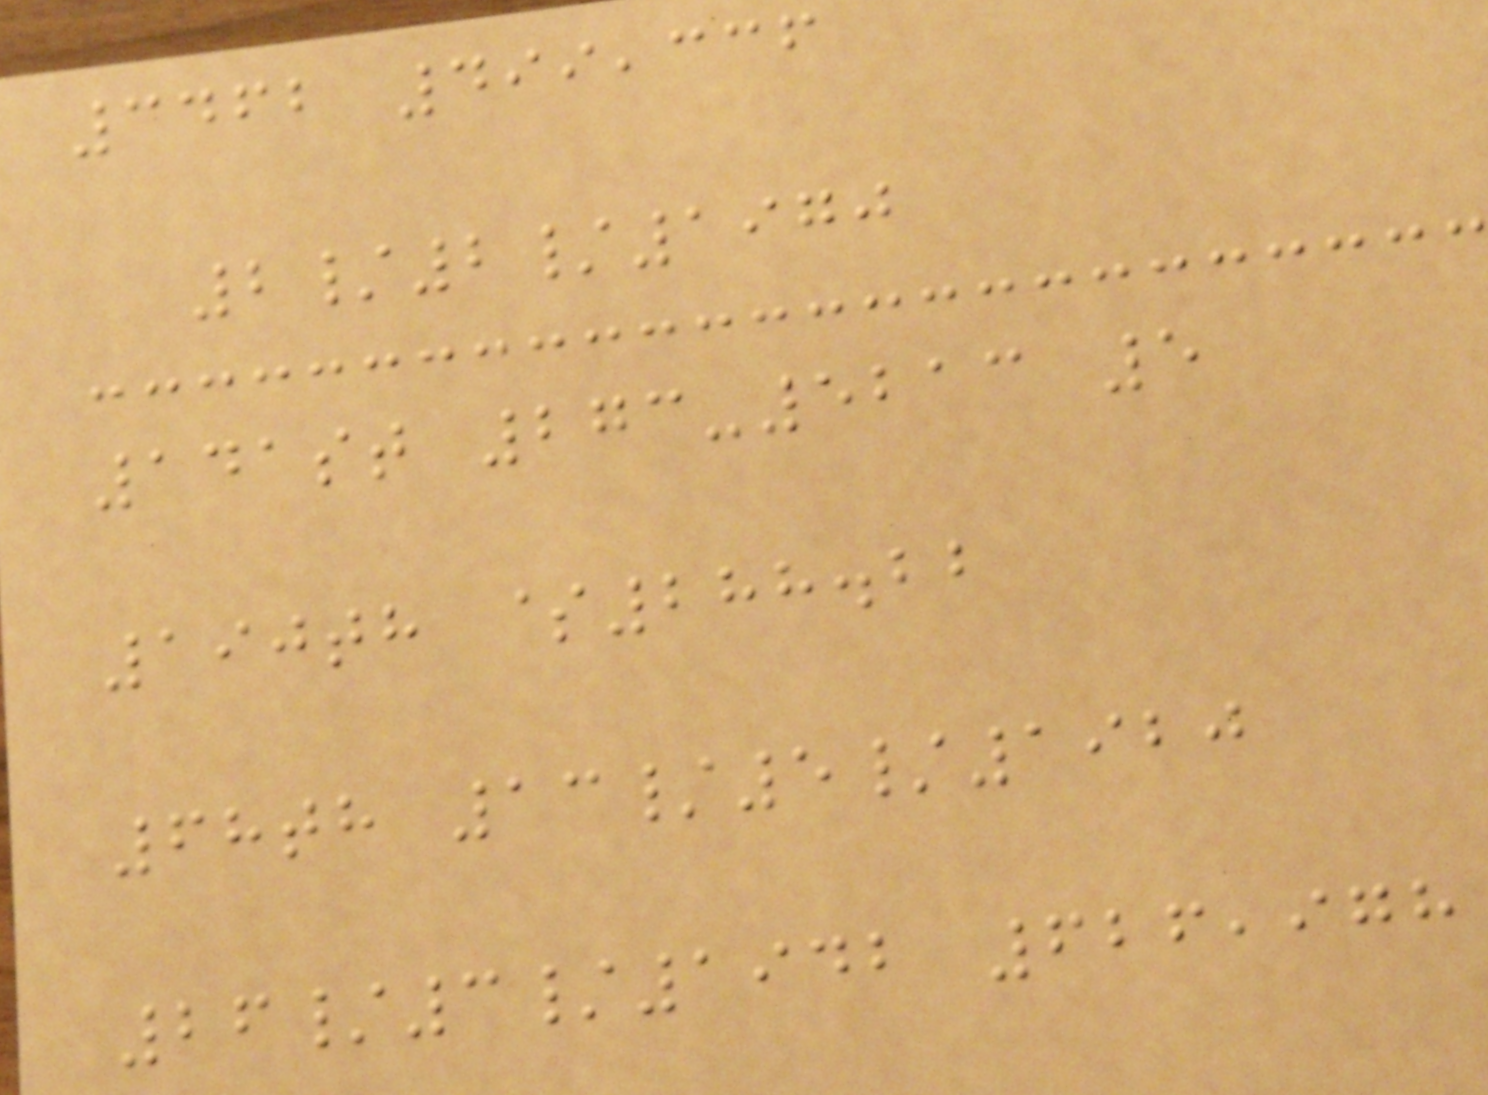3462 499,336
2/2/1970
141st 273-5213 5
190th $288.22
68th 13/5/1920
26/3/1942 626,978
